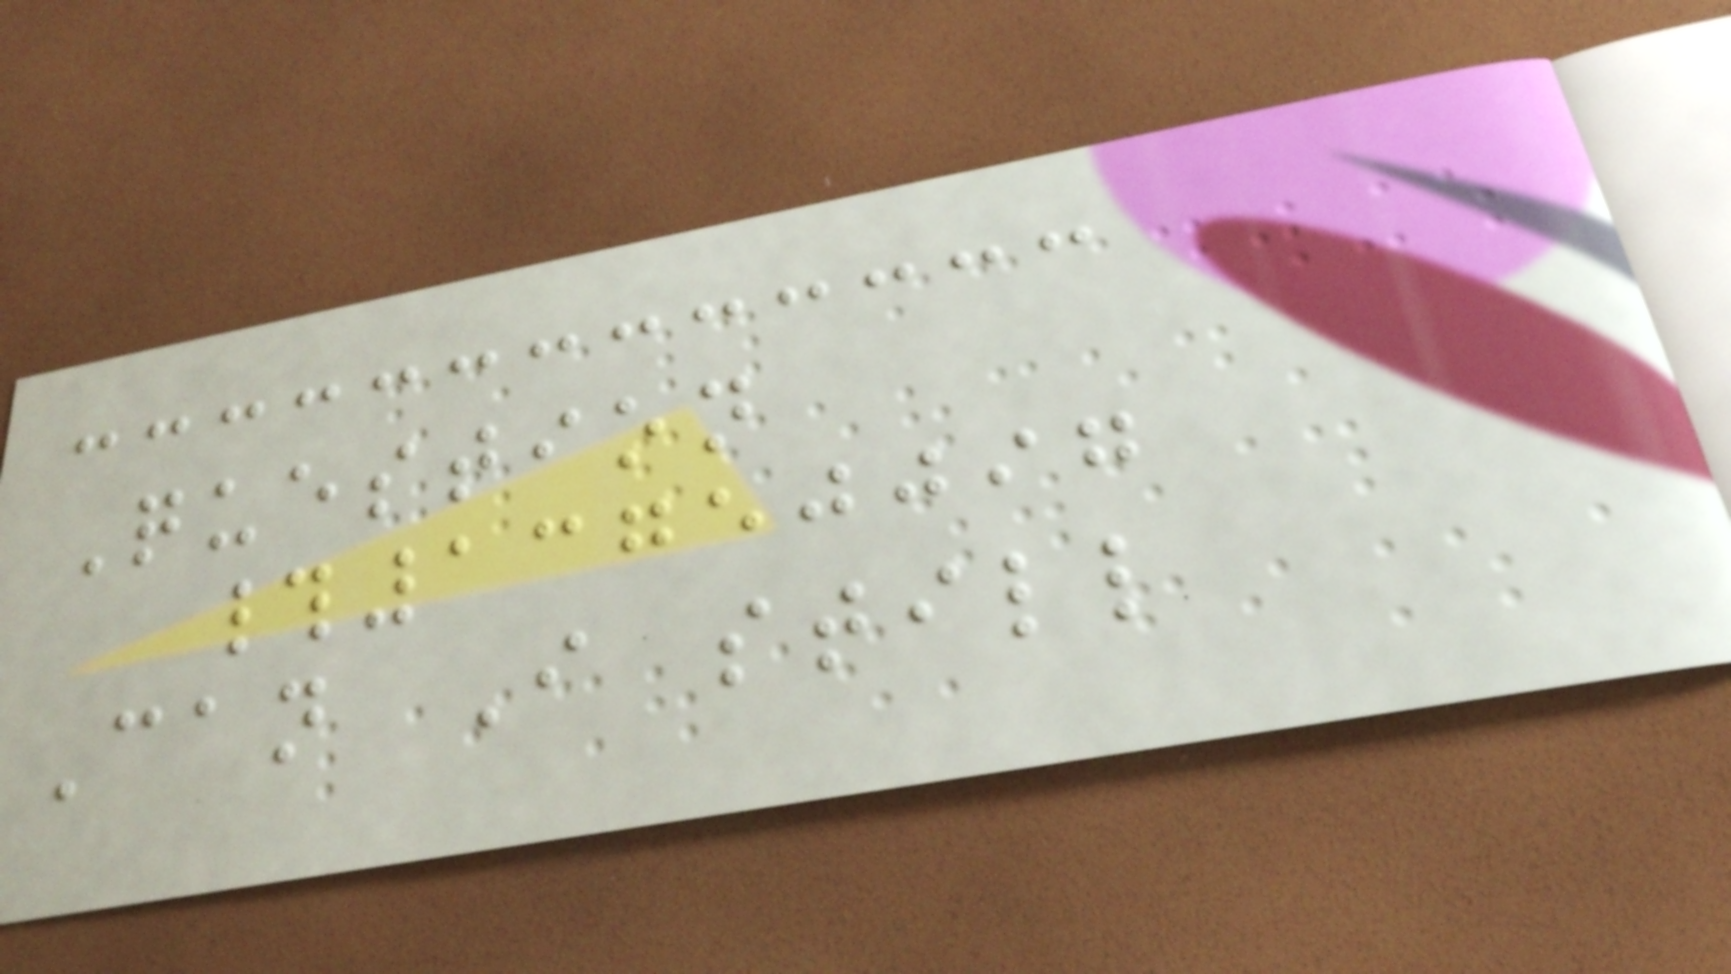Question
#13750097
Can I still
